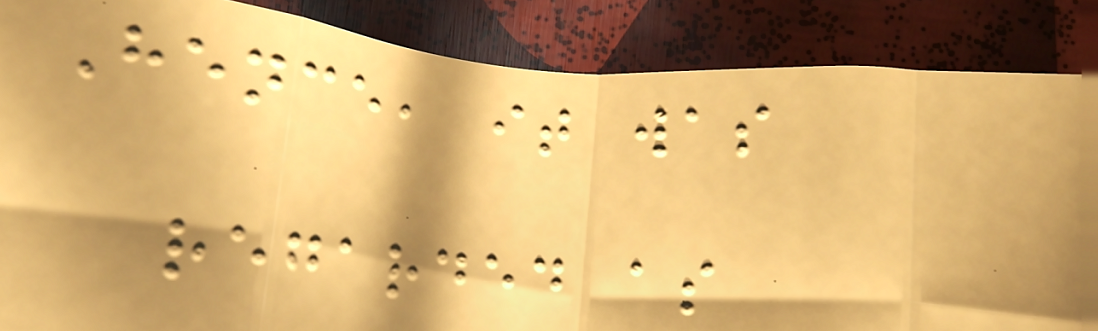Hence, it was
regarded as
